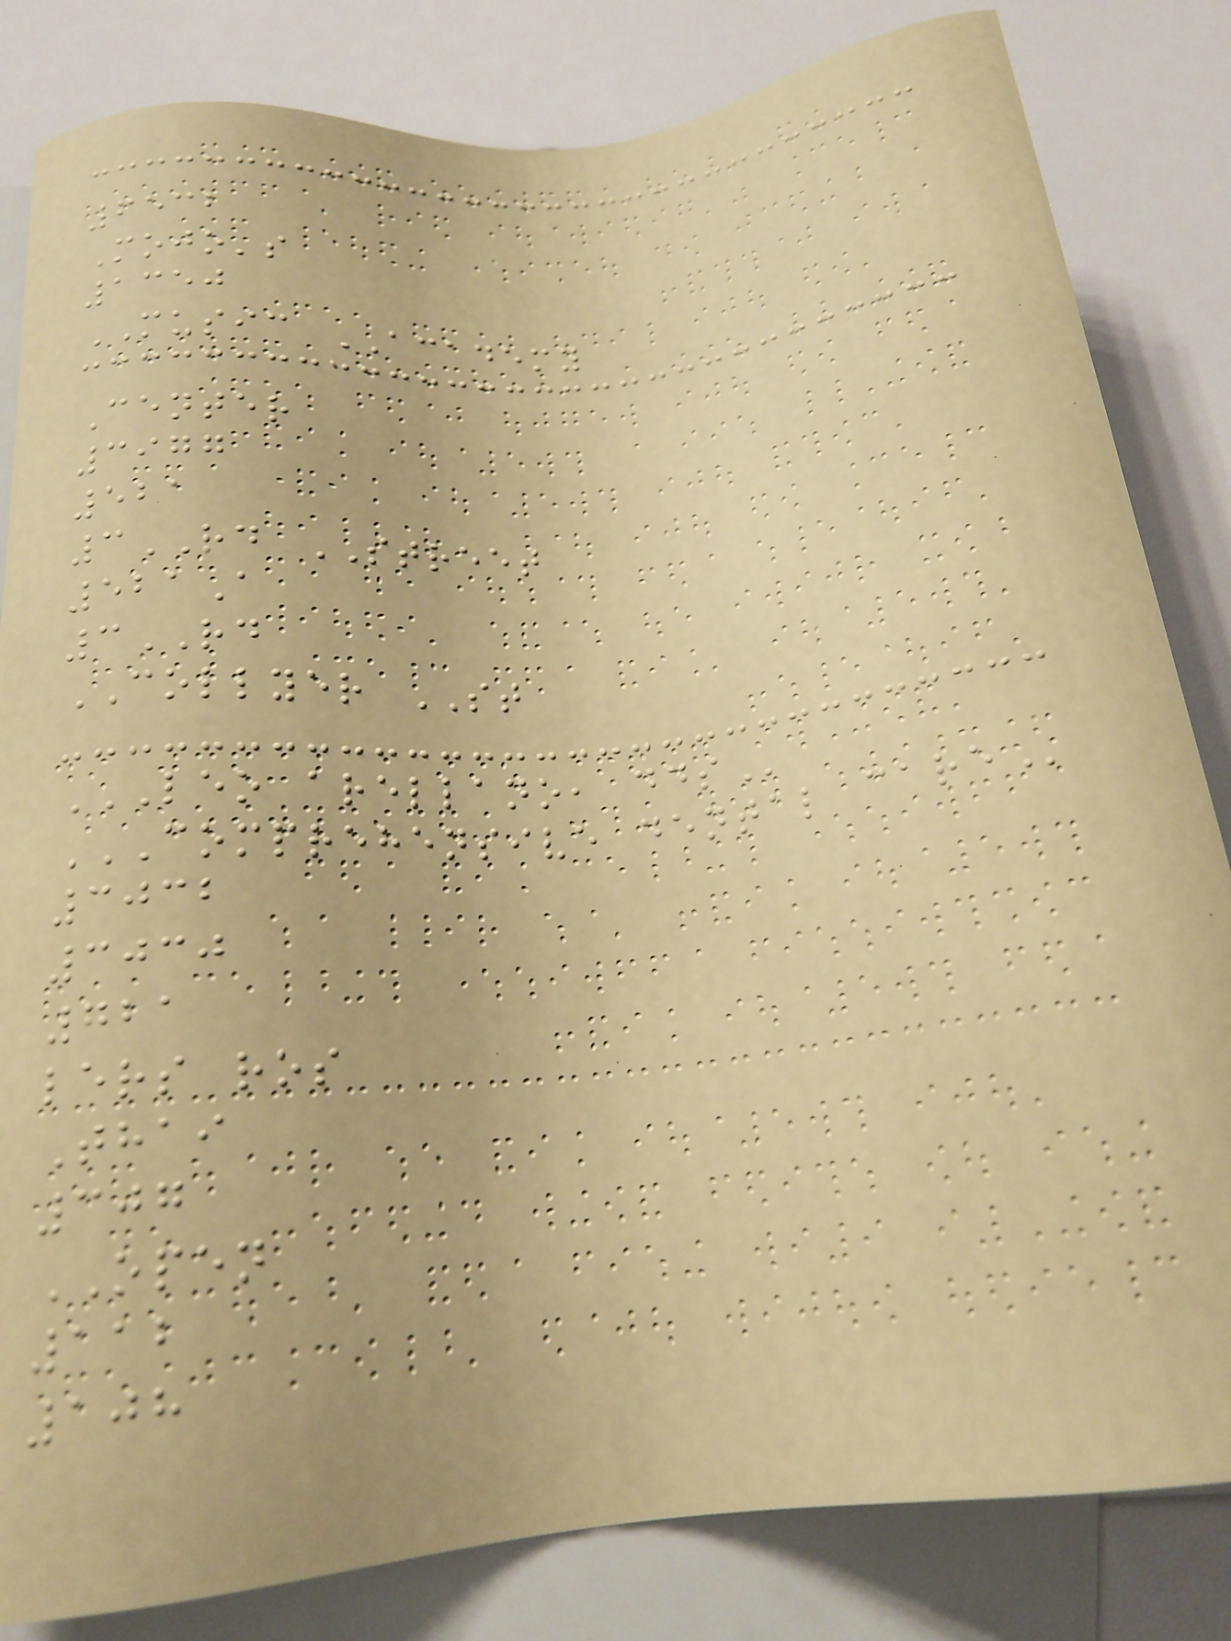6532
Mojo's
1350
MUSIC ACADEMY
Center
3977
521
3RD STREET
521A
3RD
COLLYER ST
LEO ARELLANO, DDS
COMPREHENSIVE DENTAL CARE
3032
3030
721
lers ros
Thai
307
OPEN
112
108
